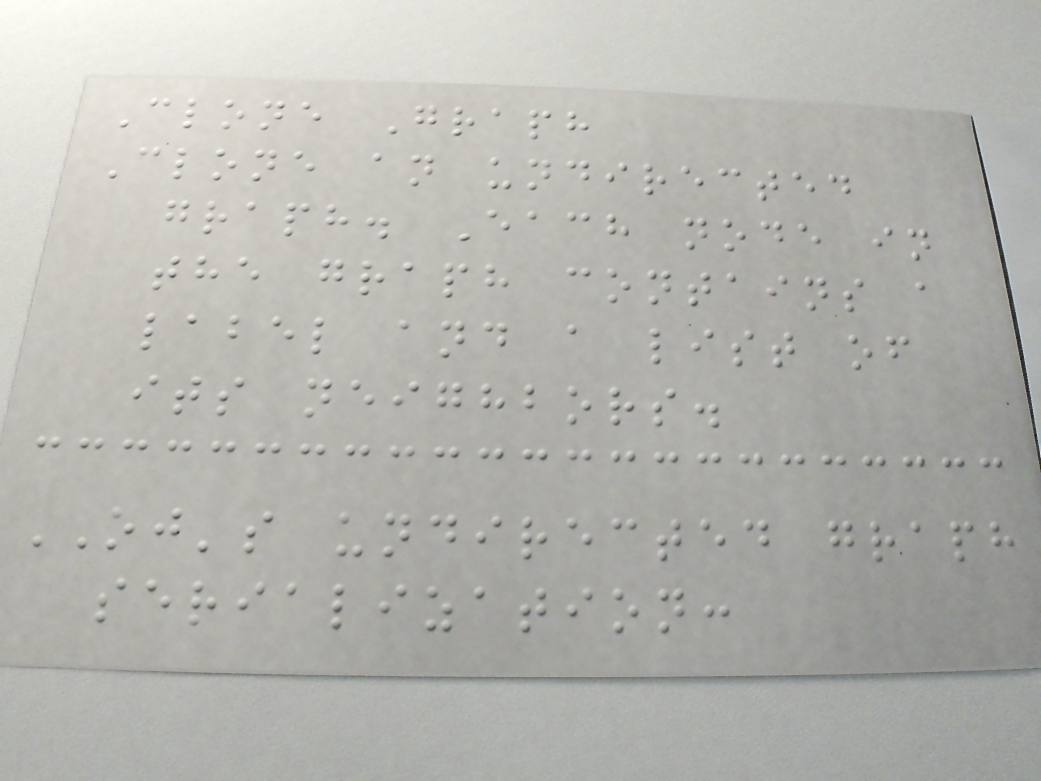Clone Graph
Clone an undirected
graph. Each node in
the graph contains a
label and a list of
its neighbors.
OJ's undirected graph
serialization:
